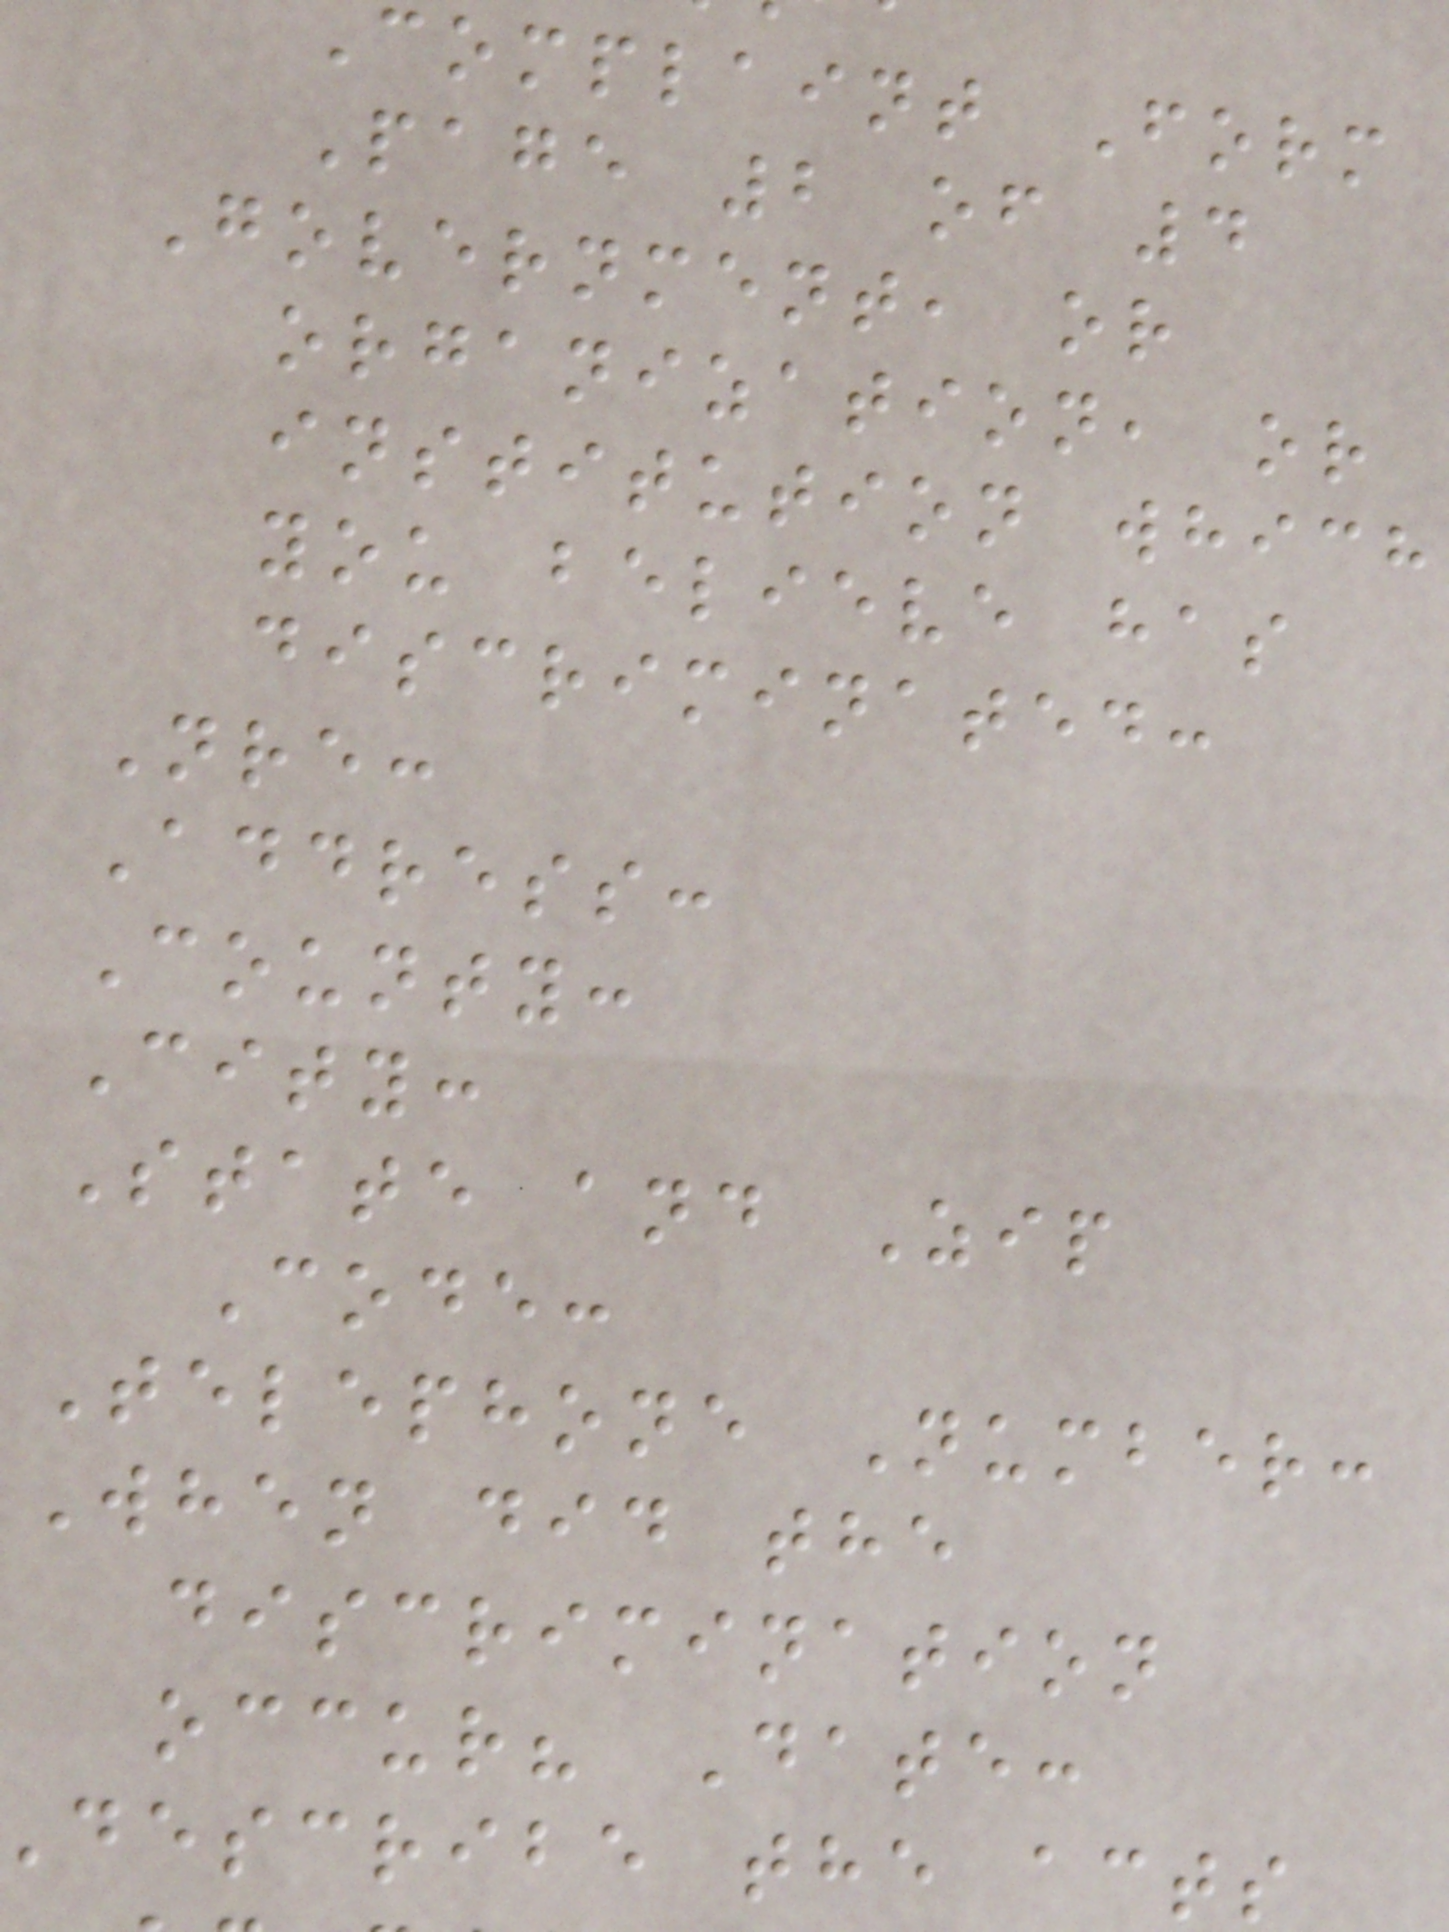complaint Form
Page 2 of 4
Government, or
organization, or
institution which
you believe has
discriminated:
Nre:
Address:
County:
City:
State and Zip
Code:
Telephone Number:
When did the
discrimination
occur? Date:
describe the acts
